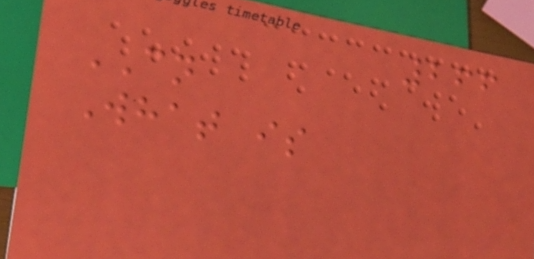266
CN
What is
